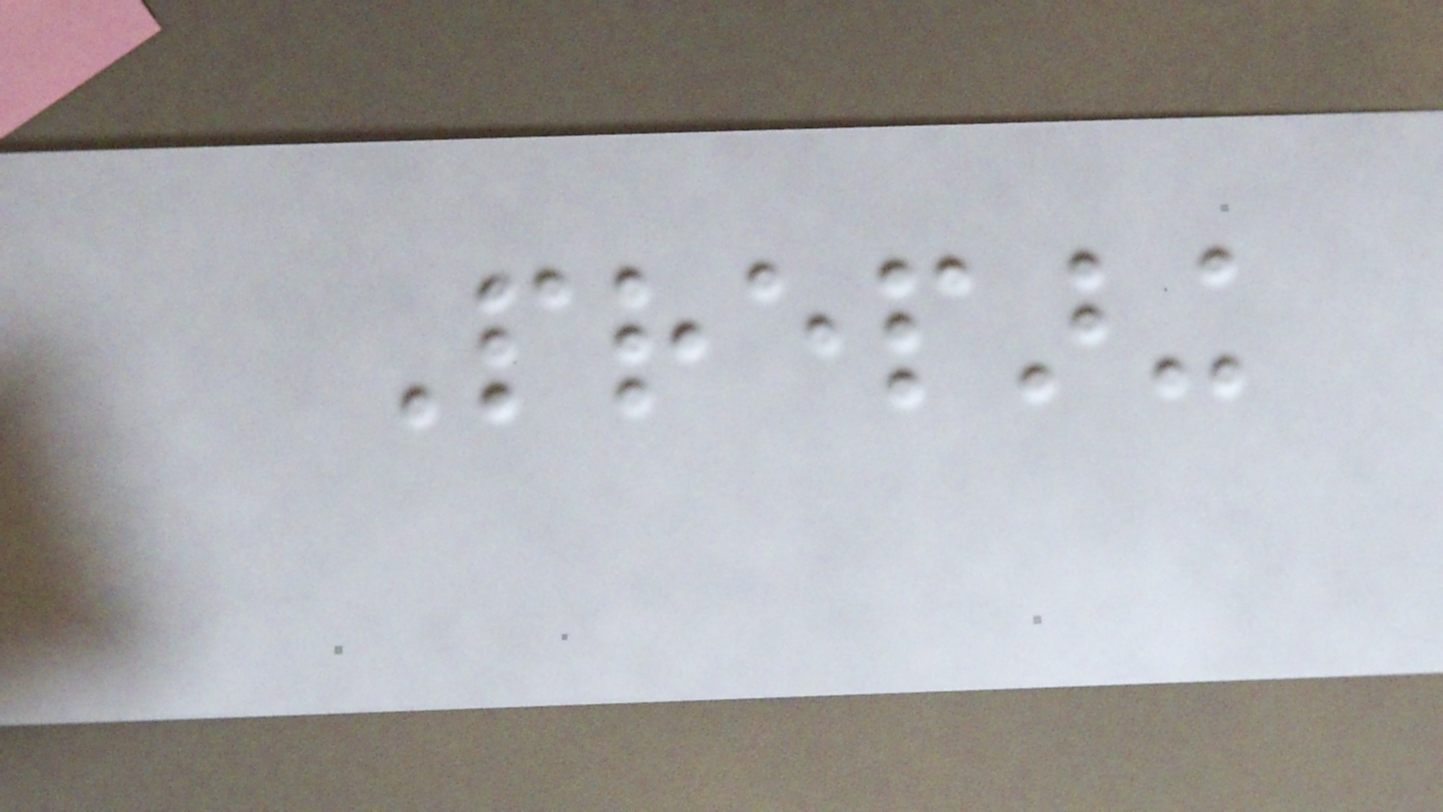Preparing
